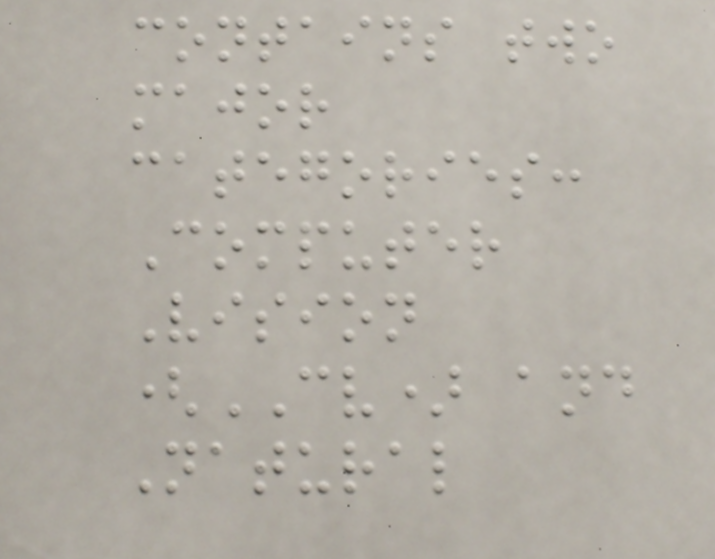contains two
major
categories:
Computer
Vision
(CV) and
Natural
